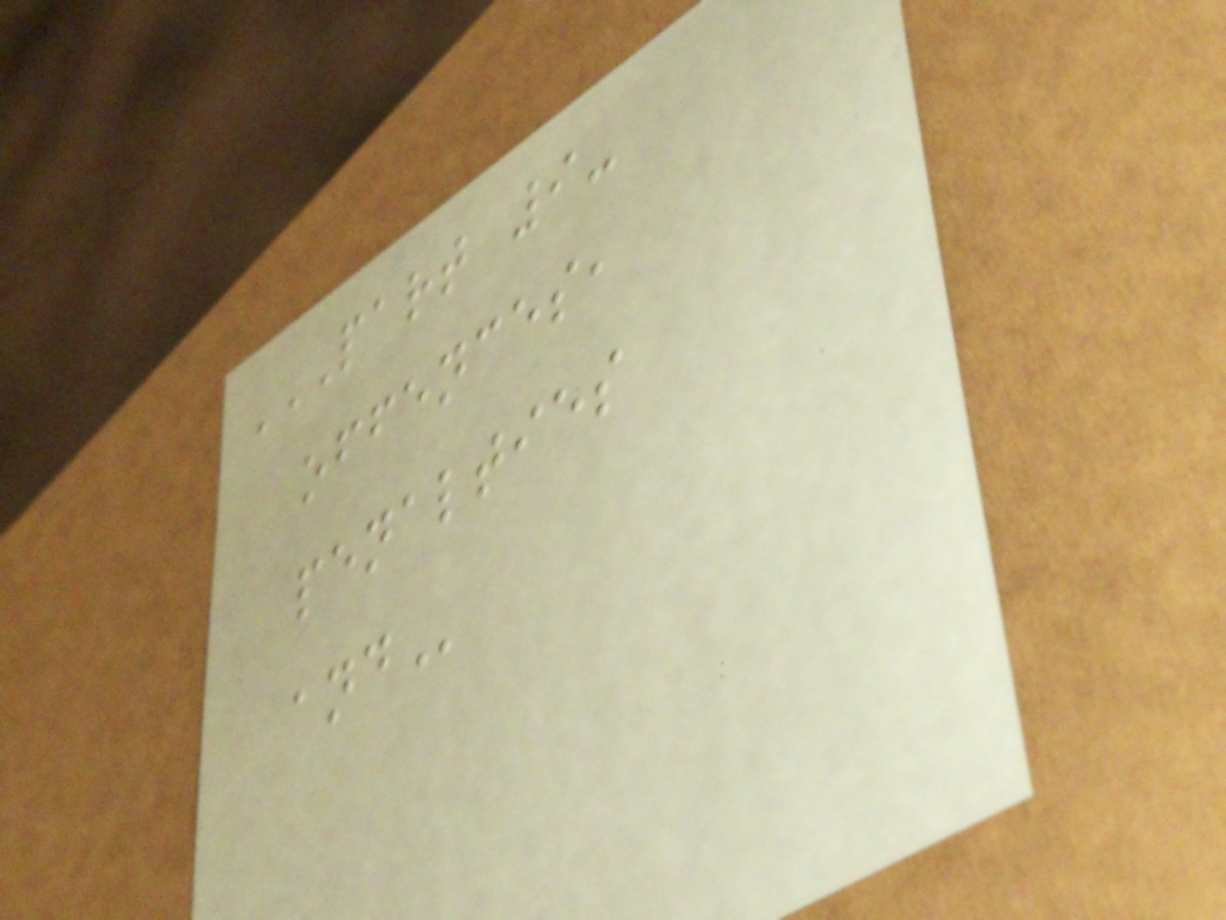PART 9-
OFFENCES,
PENALTIES
AND
